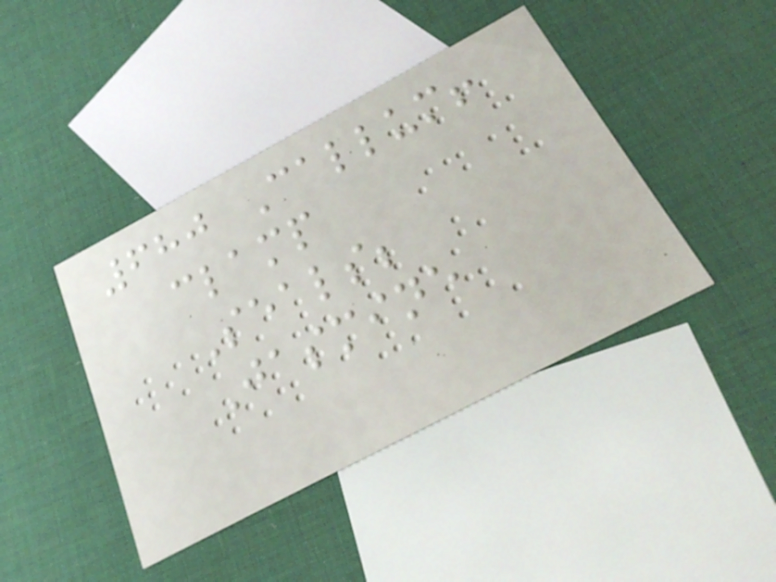680 Callum!
clamp
Seals;
Jasmine
